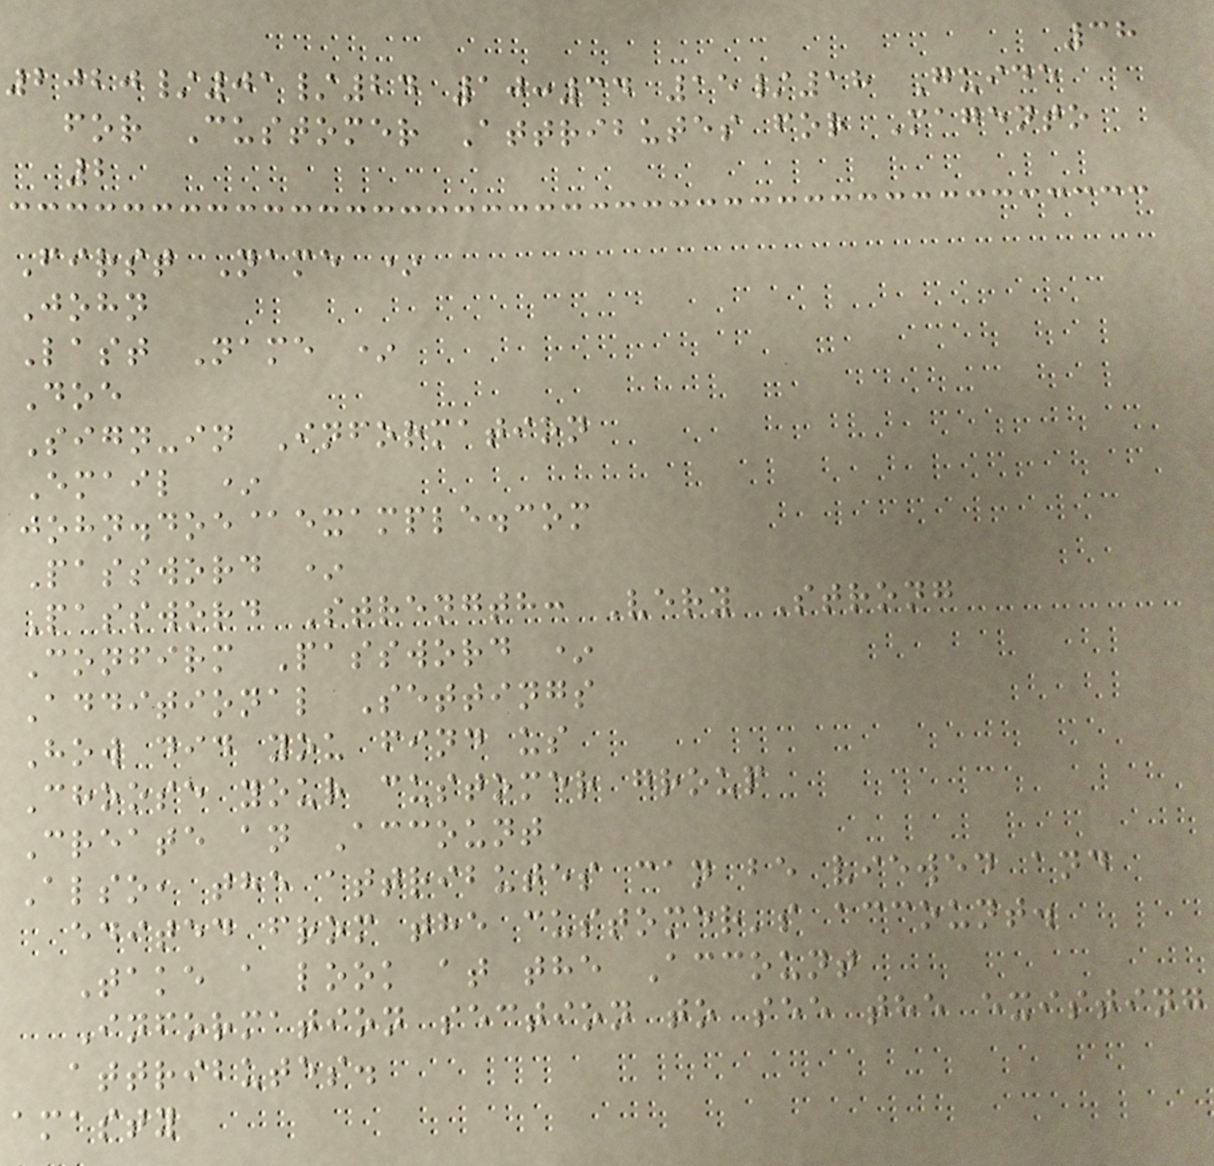38
2020/01/24 10:34 15/18 Guide
for Customer Attributes for Magento
2
First Name *
John
Last Name *
Doe
Sign-in Information
Email *
john.doe@example.com
Password *
Password Strength: Very Strong
Confirm Password *
Additional Settings
How did you find us
Choose your customer group
Create an Account
Also, the attributes can be viewed and
edited from the customer's account.
Take a look at the Account
Information section to see the existing
attributes.
amasty
